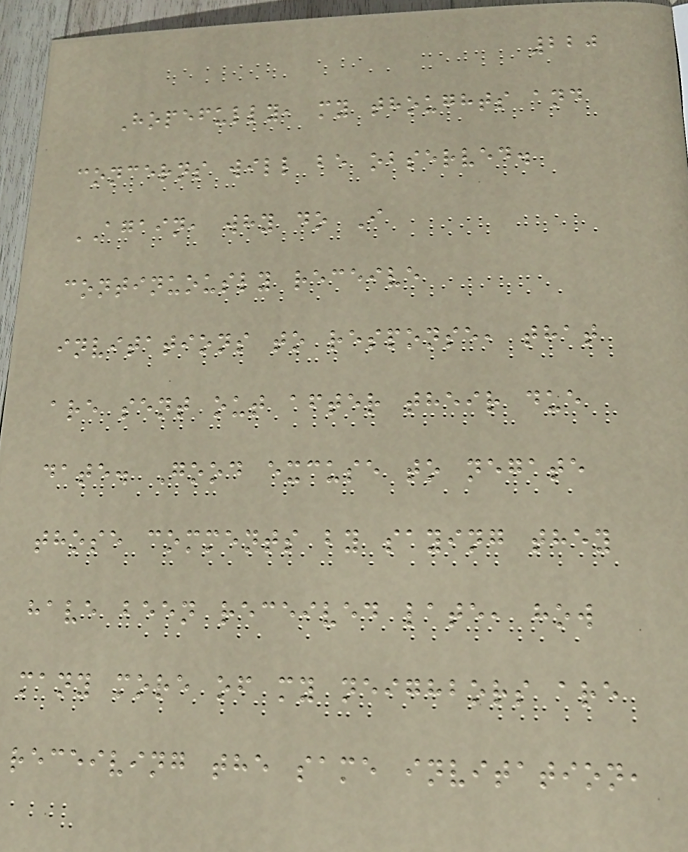220
Hopefully, my thoughts and
concerns will be observed.
AGAIN, why do I
continuously receive
invitations to response, that
are sent out after their due
date. Good excuse to negate
those comments by saying they
have been received late, how
many more of my neighbors are
receiving the same invitation,
